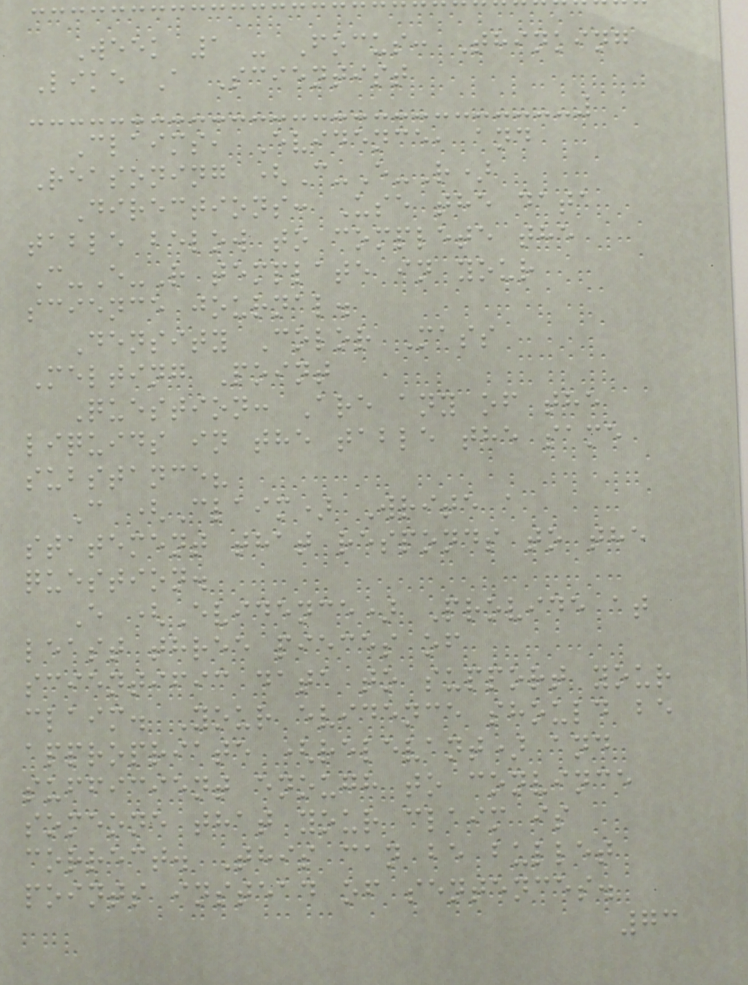Week 1 - Focus: Thinking
Like A Scientist
Claims, Evidence, and
Reasoning (C-E-R)
Directions: Use the data
table below to complete the
C-E-R template in your
science journal.
Density Color Mass
Melting Point
Question: Are any of the
liquids in the table the same
substance?
C (Claim) Write a
statement that responds to the
question.
E (Evidence) Provide at
least three pieces of
scientific data to support your
claim. Your evidence should be
appropriate (relevant) and
sufficient enough to convince
someone that your claim is
correct. This can be bullet
points instead of sentences.
73
